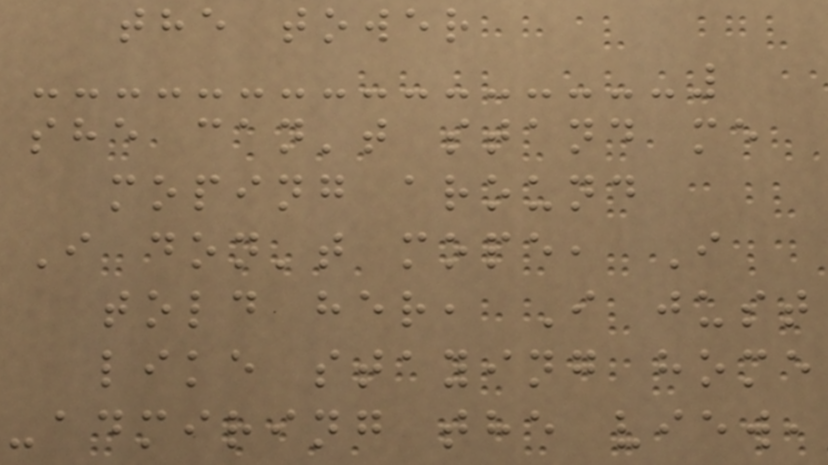the tower
she can't stand me
moping around
I don't mope, I
told her, I just
like staying home
-admiring the view,
